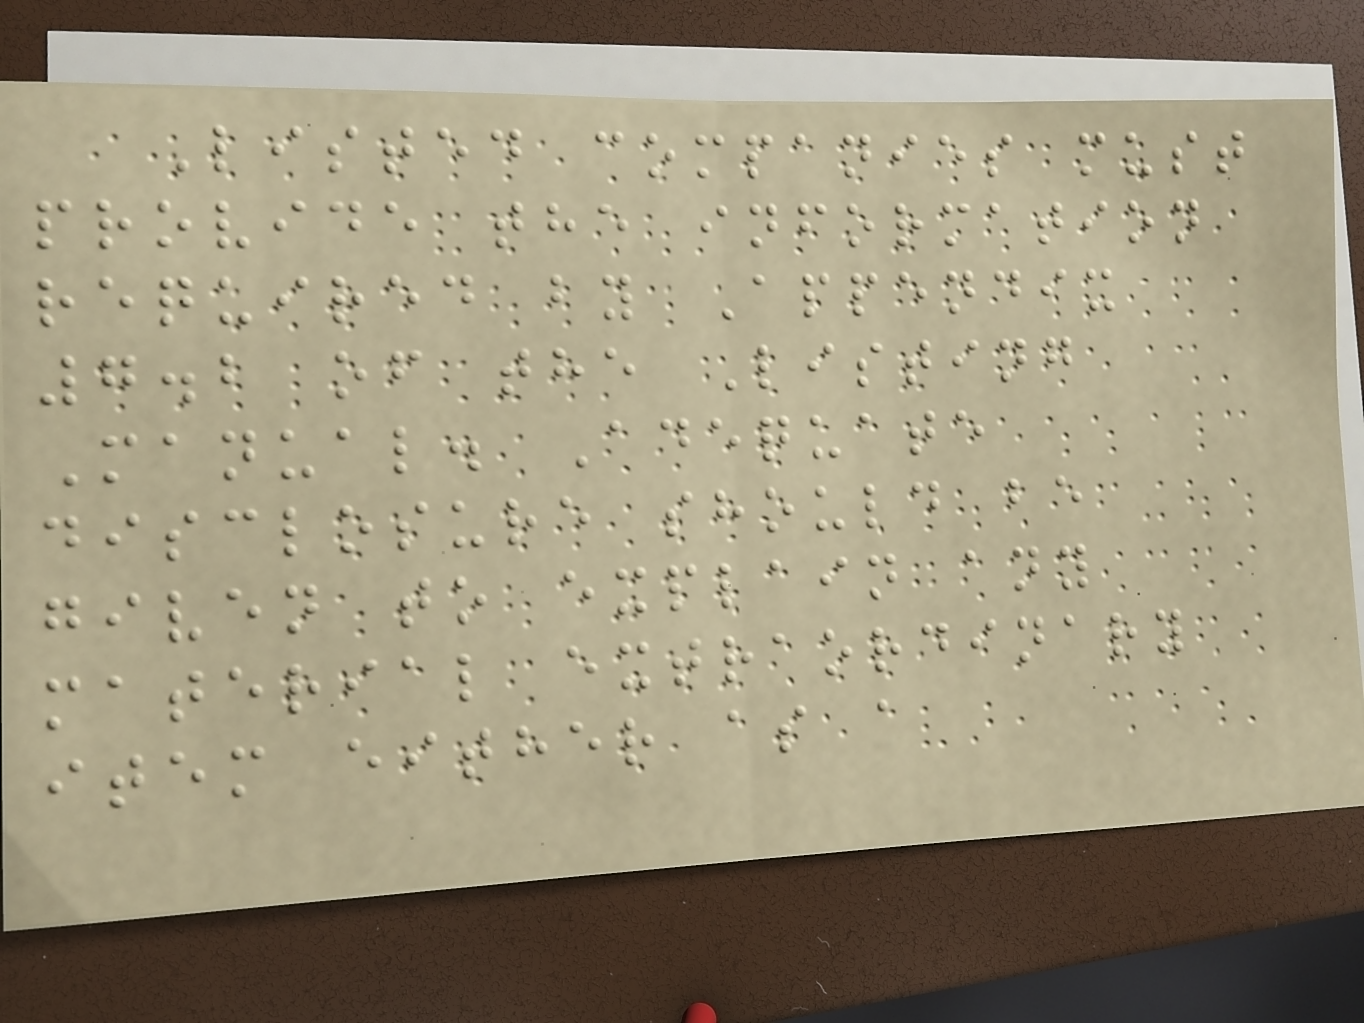Listed companies must
provide the information
required by Appendix
7.2 of the Listing
Manual. Adequate
disclosure should be
given to explain any
material extraordinary
item either as a
